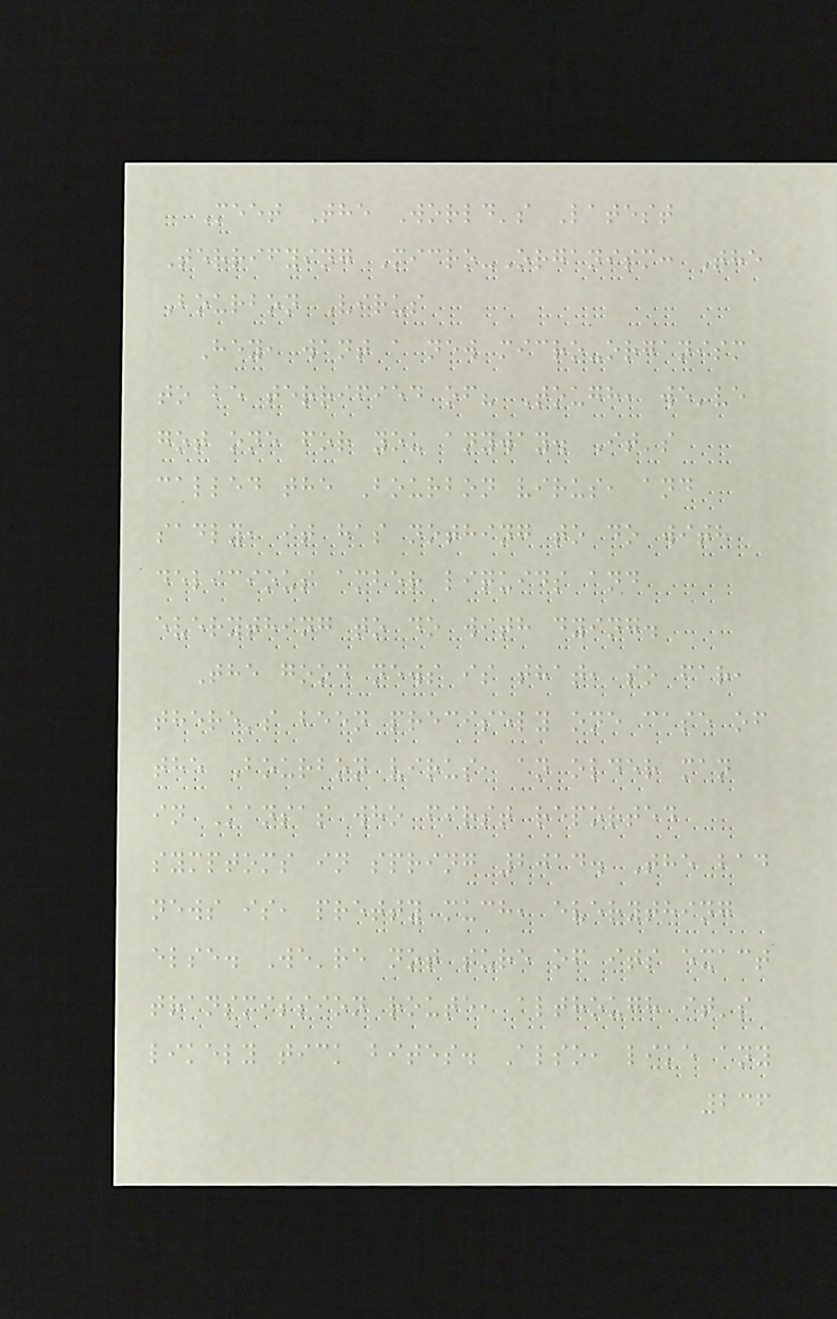Meet The World's Latest
Terrifying Micro-Organism: The
Bourbon Virus
Hey, want a new micro-organism
to be terrified of? Tough, we've
got one for you anyway. It's
called the Bourbon virus, and
sadly, it has nothing to do with
delicious amber liquids and
everything to do with dying.
The good news is that, so far,
there's been precisely one case of
the Bourbon virus, an older man
in Kansas who first reported
symptoms in spring 2014. The bad
news is, pretty much, everything
else. We're not sure of its exact
transmission route, although it's
likely tick bites. Also, like any
236
